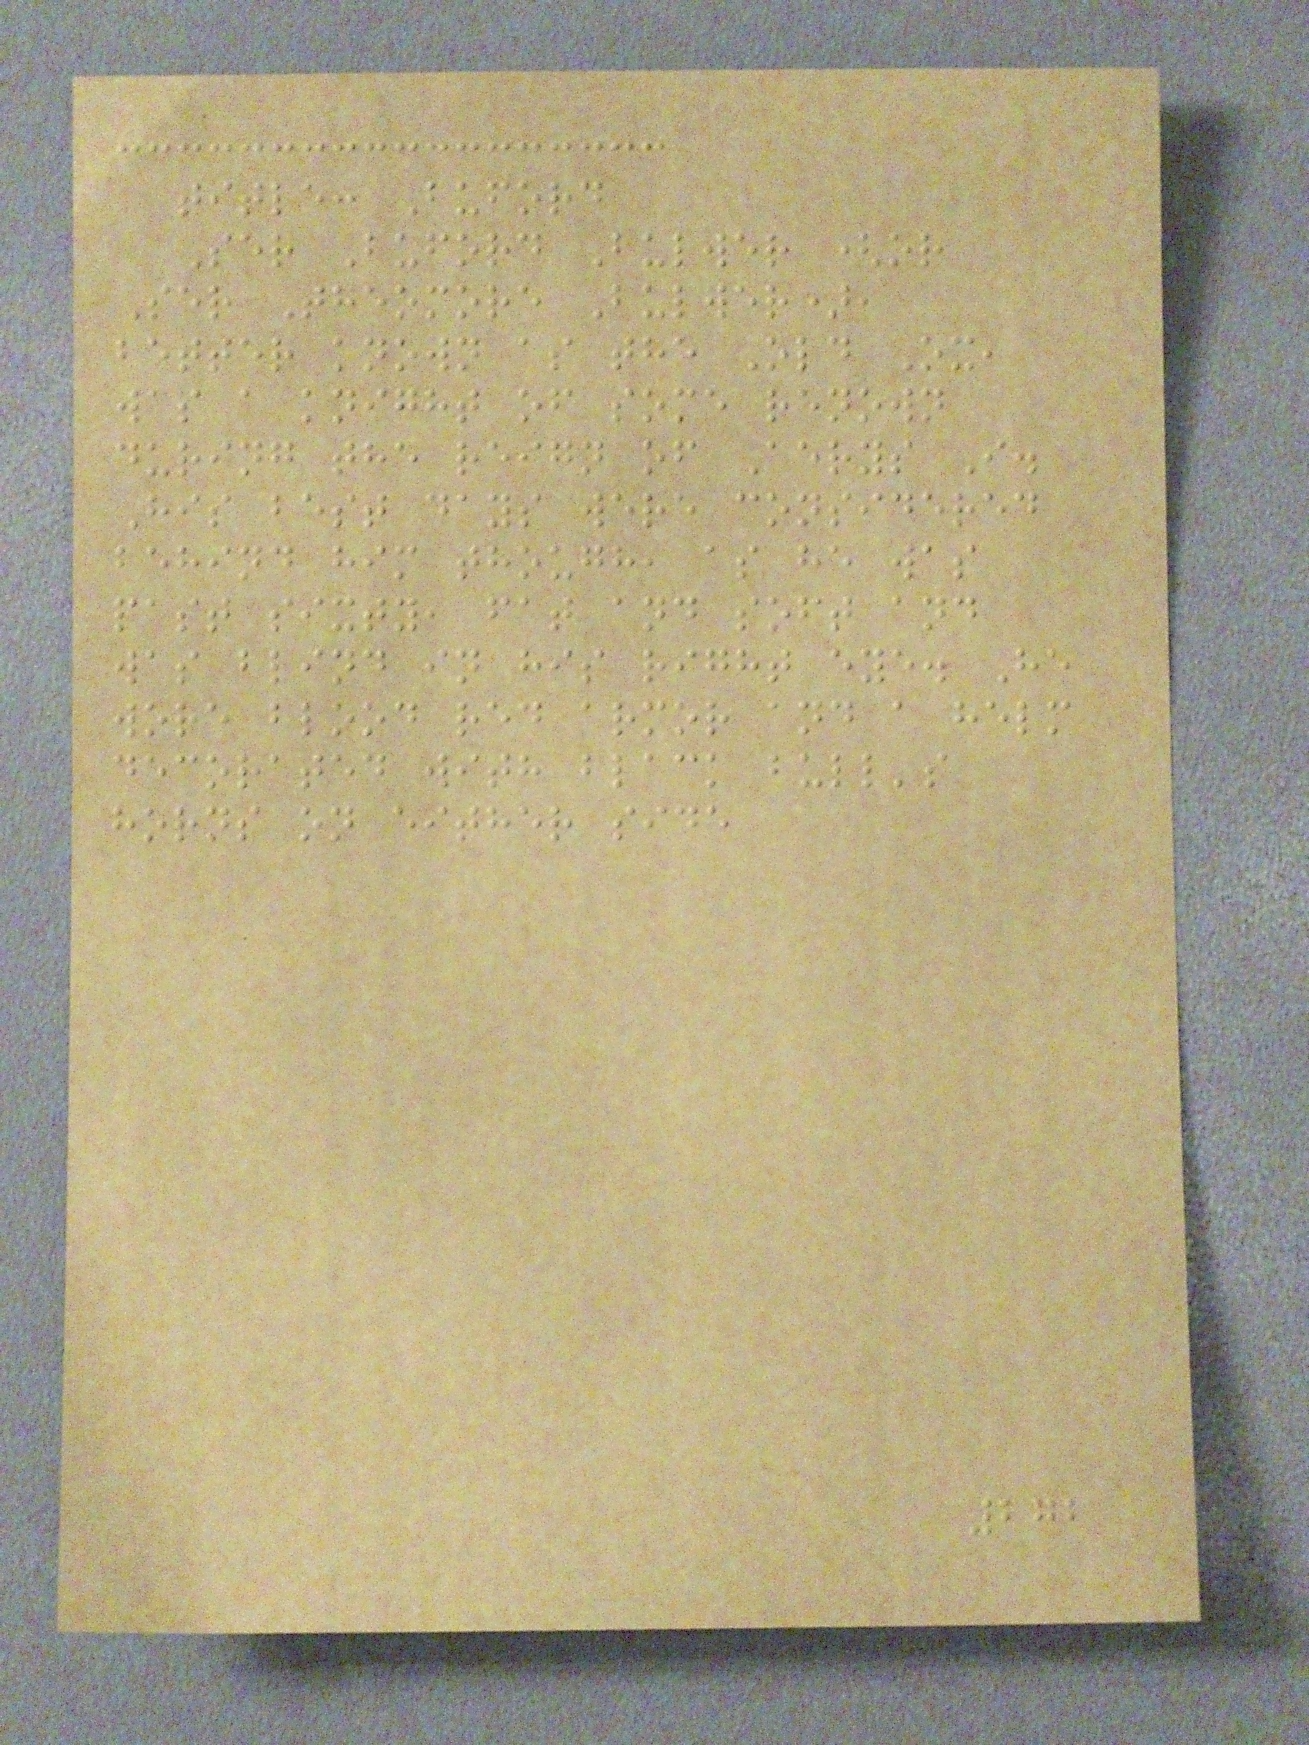title: Buford
Ser Buford Bulwer (or
Ser Theomore Bulwer),
better known as the Old Ox,
was a knight of some renown
during the reign of Aerys I.
His best days were considered
behind him though, as he was
past sixty, fat and soft and
was blind in his right eye. He
wore blood red armor and a helm
decorated with black bull's
horns on either side
272
